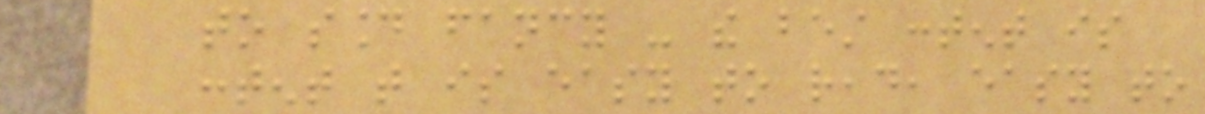to sound fancy - the best content is
content that is easy to read, easy to
